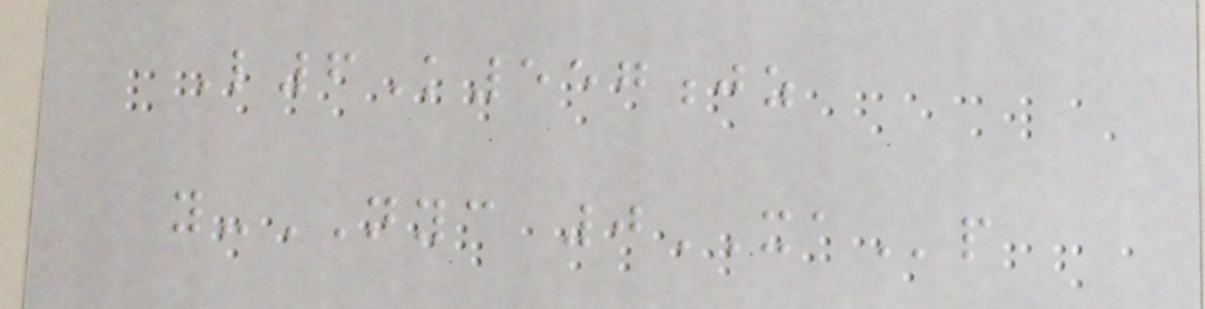L6K557jz
y-NYC 0XAp
